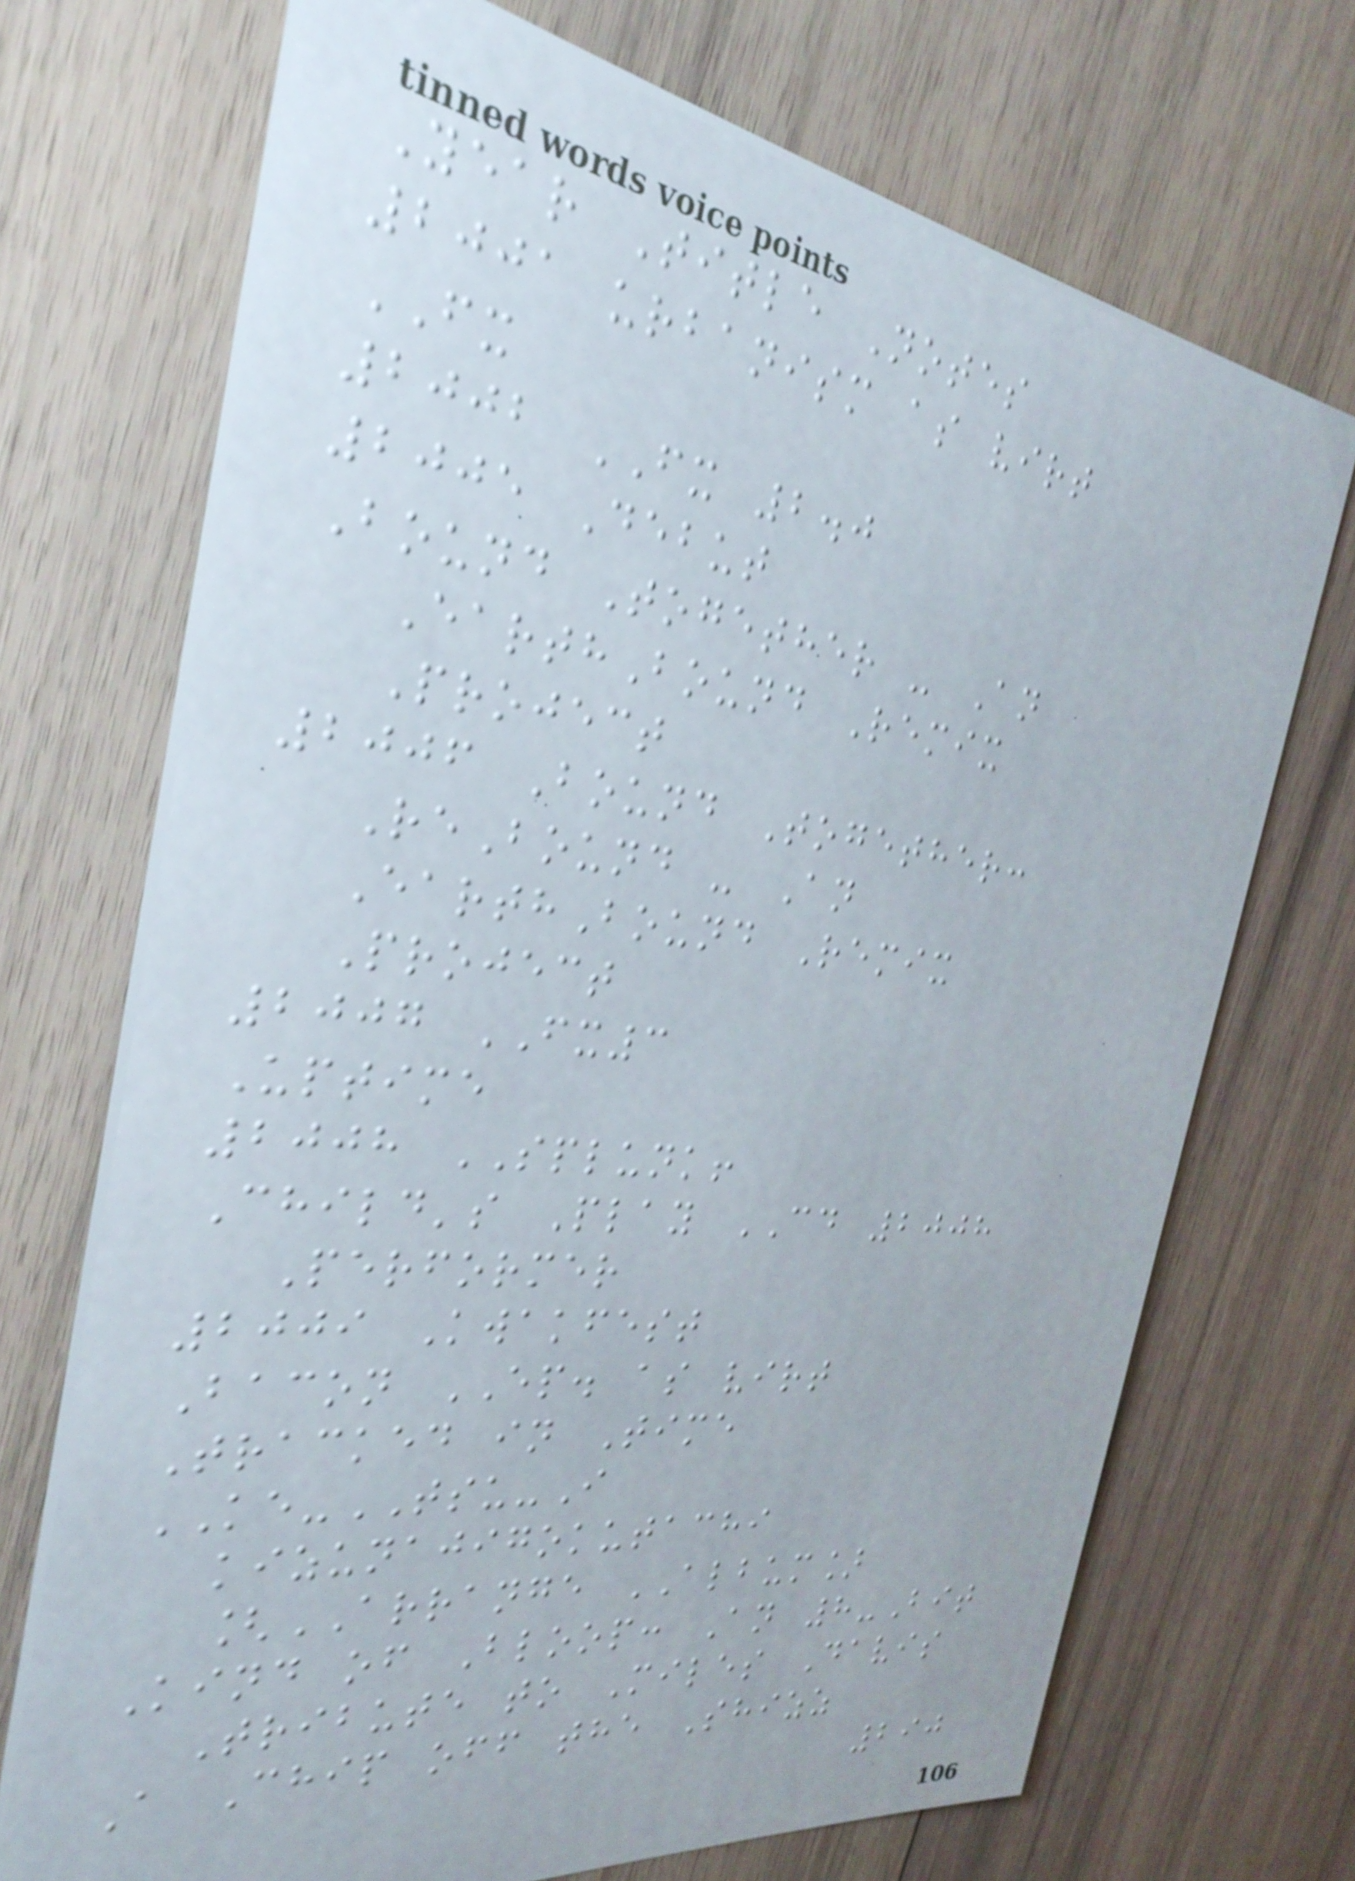Year Title Notes
2001 urbanism as virt
FX
2002 FX 2.0
2005 Debut
Bound Together - An
EarthBound Remix
Project
2006 Bound Together:
ReBound - An
EarthBound Remix
Project
2007 FX3
Uptime
2008 SPLUNK!
Child's Play CD 2008
Performer
2009 Kwakfest
Bacon EP. as virt
Tracked in Time
KE-TSU-I
kizunajigokutachi
[ARRANGE ALBUM]
Kind of Bloop: An 8-Bit
Tribute to Miles Davis
A Chip off the Shizz
290
